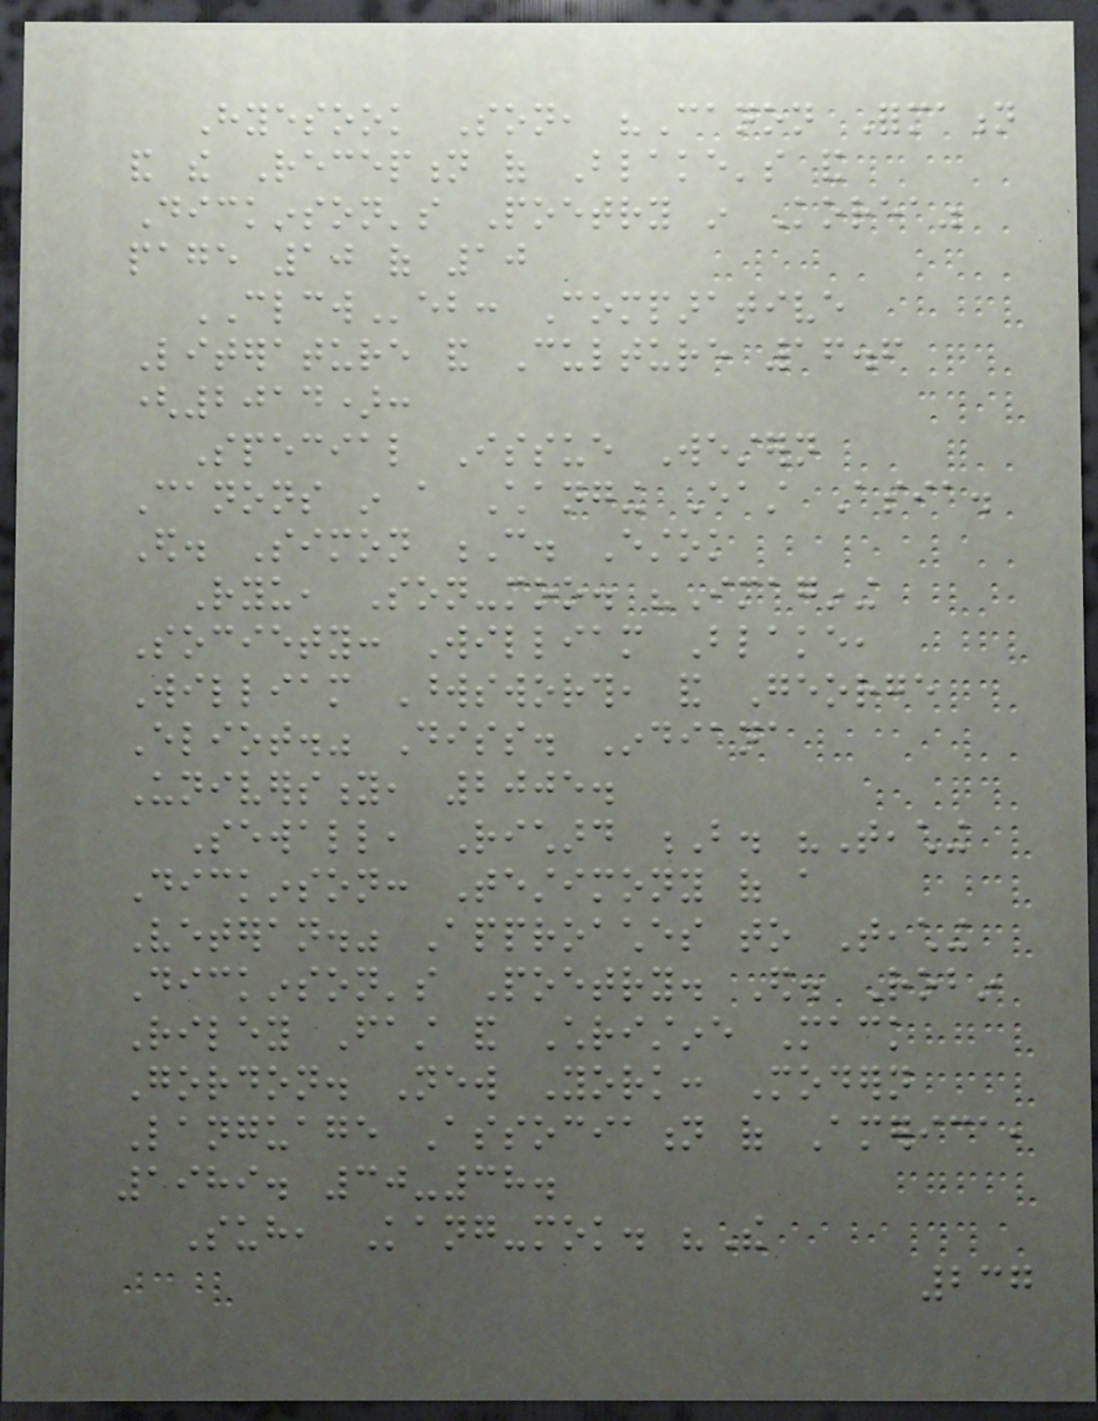Hyesook Son, "Canon Formation
and the Reception of Blake's and
Dickinson's Poetry in Korea"
page 10 of 10
CLCWeb: Comparative
Literature and Culture 16.6
(2014):
Special Issue Western
Canons in a Changing East Asia.
Ed. Simon C. Estok
Ryu, Son-moo. "Imagining
Society: William Blake,
William Wordsworth, and George
Eliot." Diss. Indiana
University, 2005.
Sewall, Richard B. "Teaching
Dickinson: Testimony of a
Veteran." Approaches to Teaching
Dickinson's Poetry. Ed. Robin
Riley Fast and Christine Mack
Gordon. New York: Modern
Language Association of America,
1989. 30-38.
Suh, Kang-mok. "The
237
